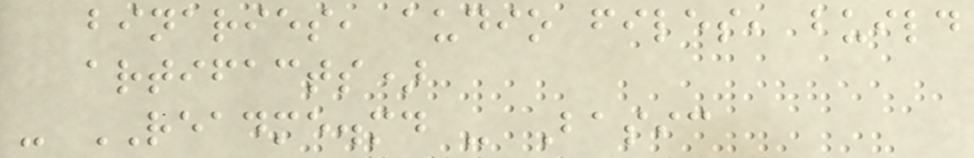binaries, audio files, build
artifacts)
- README.md - Basic
